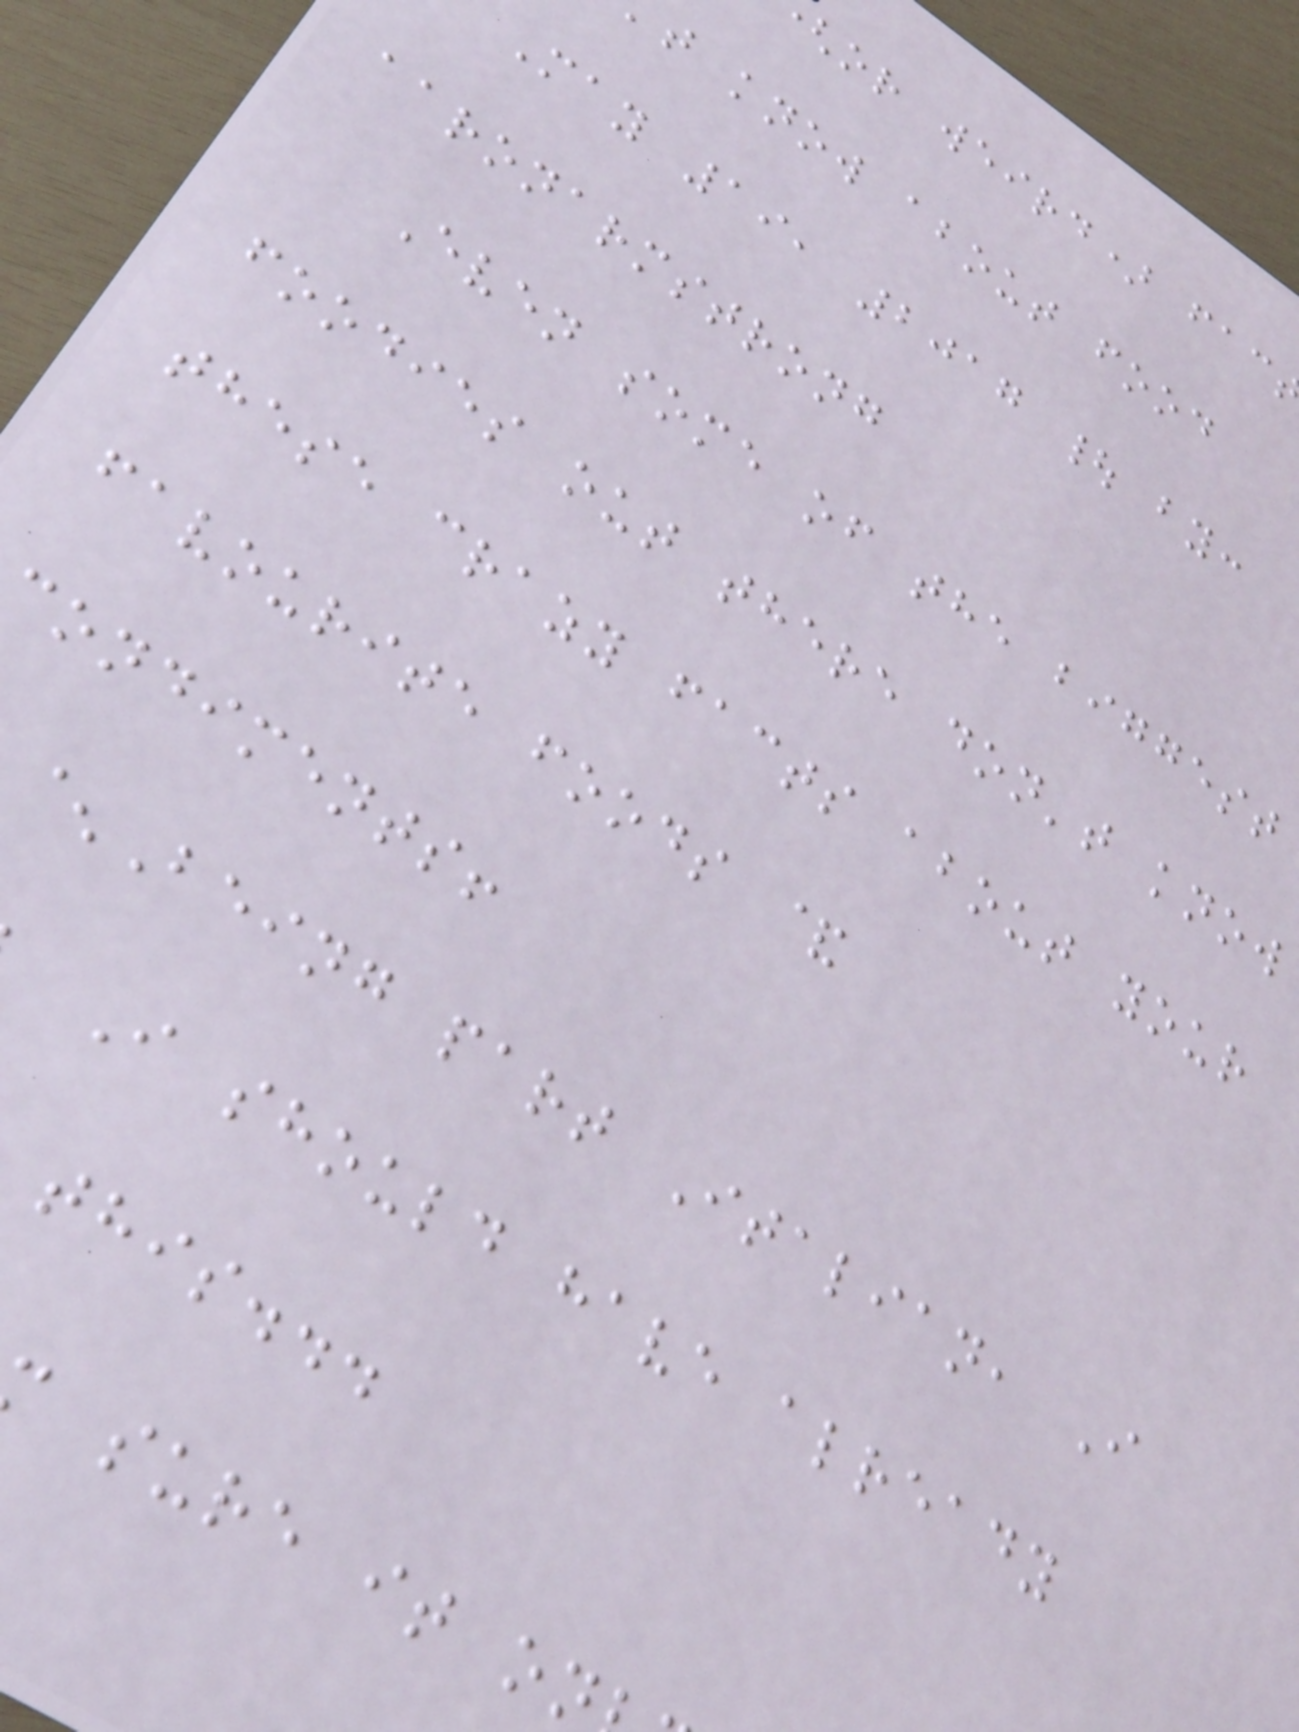or weird) fac
t know about food
May 19, 2017 | by:
aaronarmstrong
Even some of the biggest
foodies out there don't know
these crazy facts about your
favourite foods &
condiments!
^Being part Italian, I
I should have already
this...
sure it on
